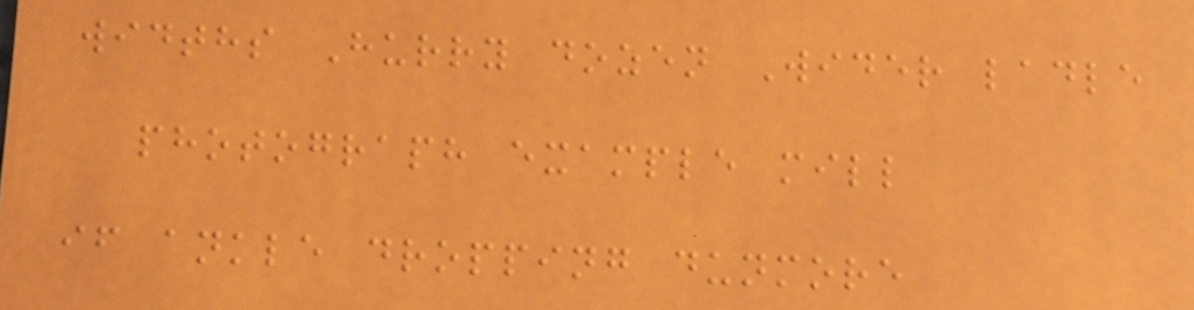widths Hurry dozen Wider ladle
photograph example mill
if ankle dropping dunmore
